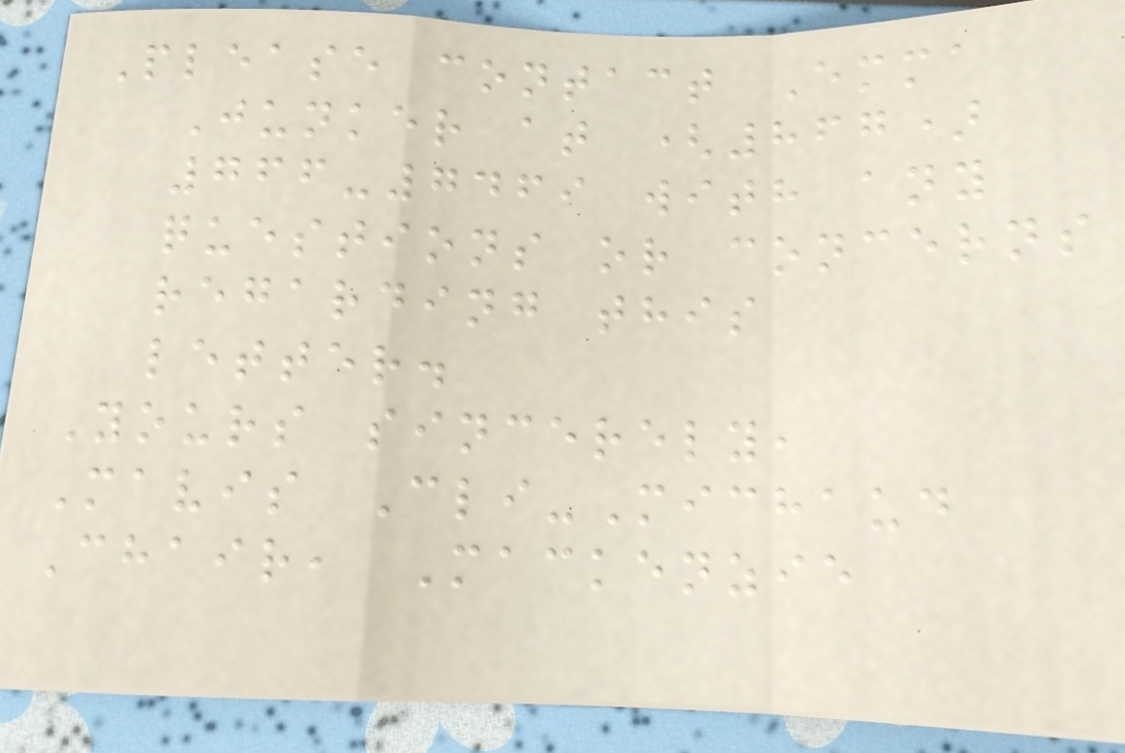Please contact Emma
Junker at (867)
766-7469 with any
questions or concerns
regarding this
letter.
Yours sincerely,
Mavis Cli-Michaud
Chair, Mackenzie
